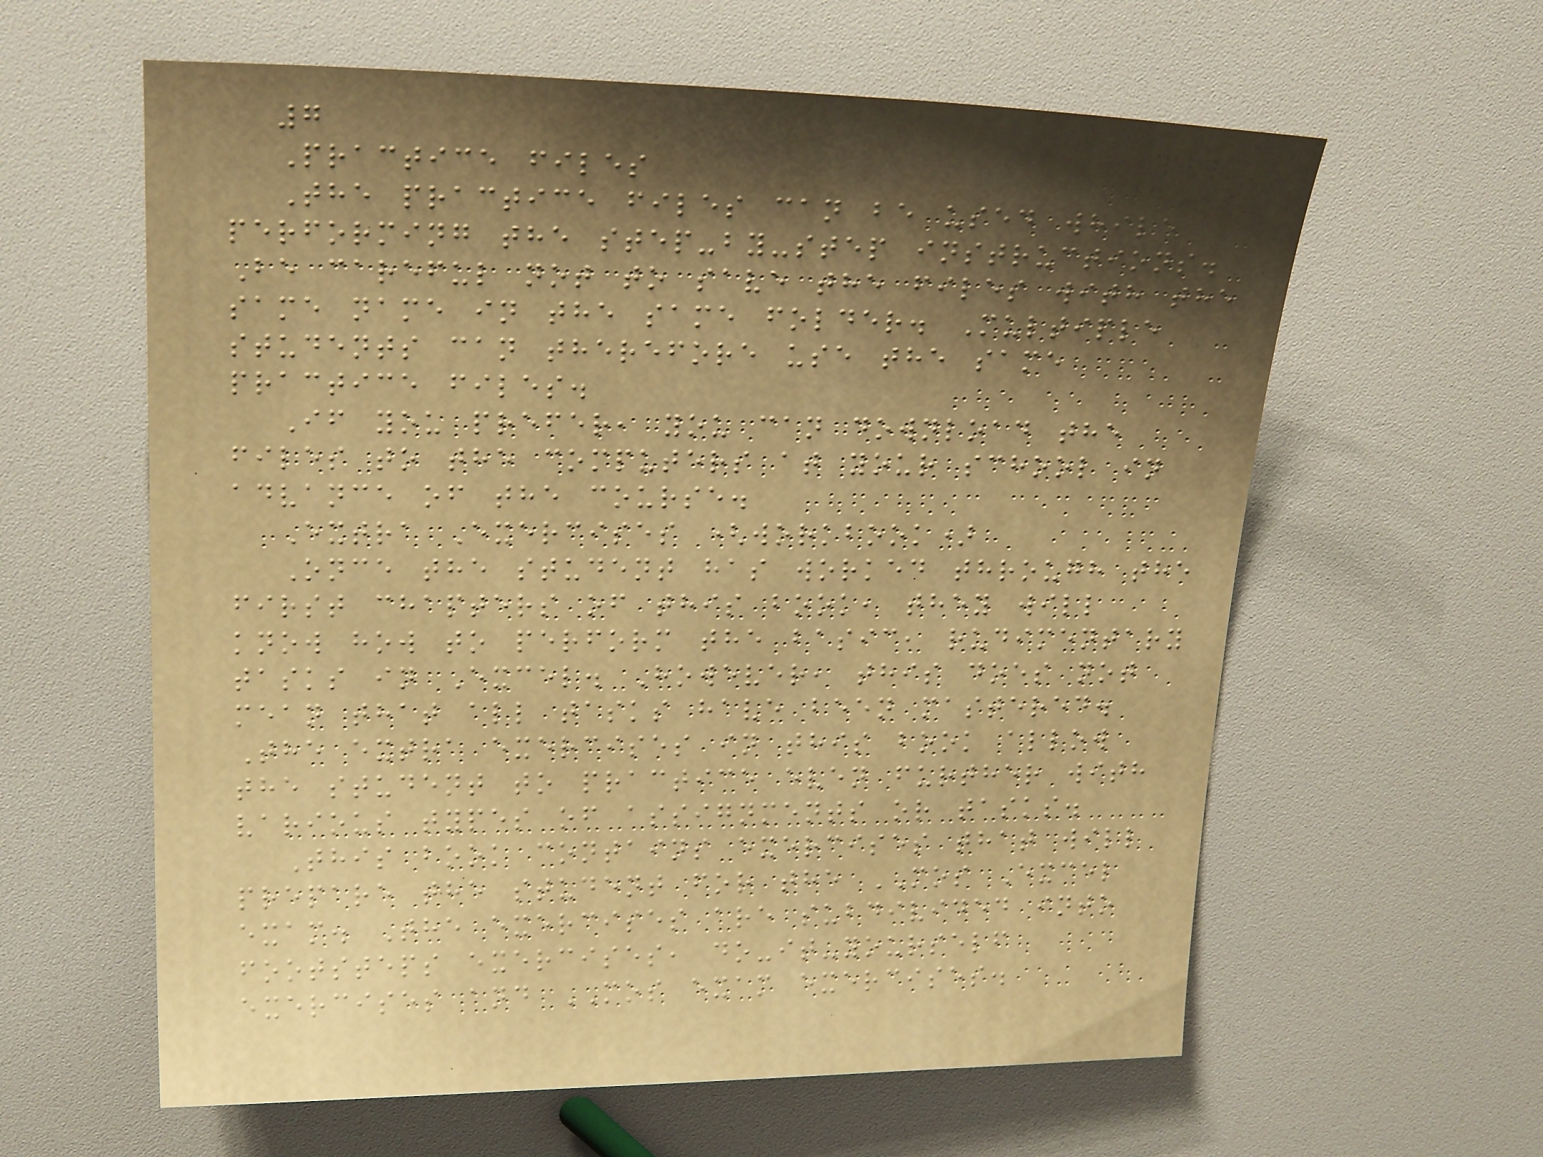7
Practice files
The practice files can be used while
performing the step-by-step instructions.
Be careful not to save the files with the
same name in the same folder. Multiple
students can therefore use the same
practice files.
If you prefer, you can download the
files to the computers at your school in
advance of the course.
Extra Exercises (workbook)
Once the student has worked through the
first chapters of this book, they will
know how to perform the basic, rudimentary
tasks in Excel. However, this does not
mean that all tasks have been mastered.
The extra exercises in this book allow
the student to practice even further with
various types of assignments or tasks.
This book contains exercises that will
prepare the student for the MOS Excel
exam. The exercises are subdivided into
footsteps exercises, do-it-yourself
exercises and MOS exam exercises.
